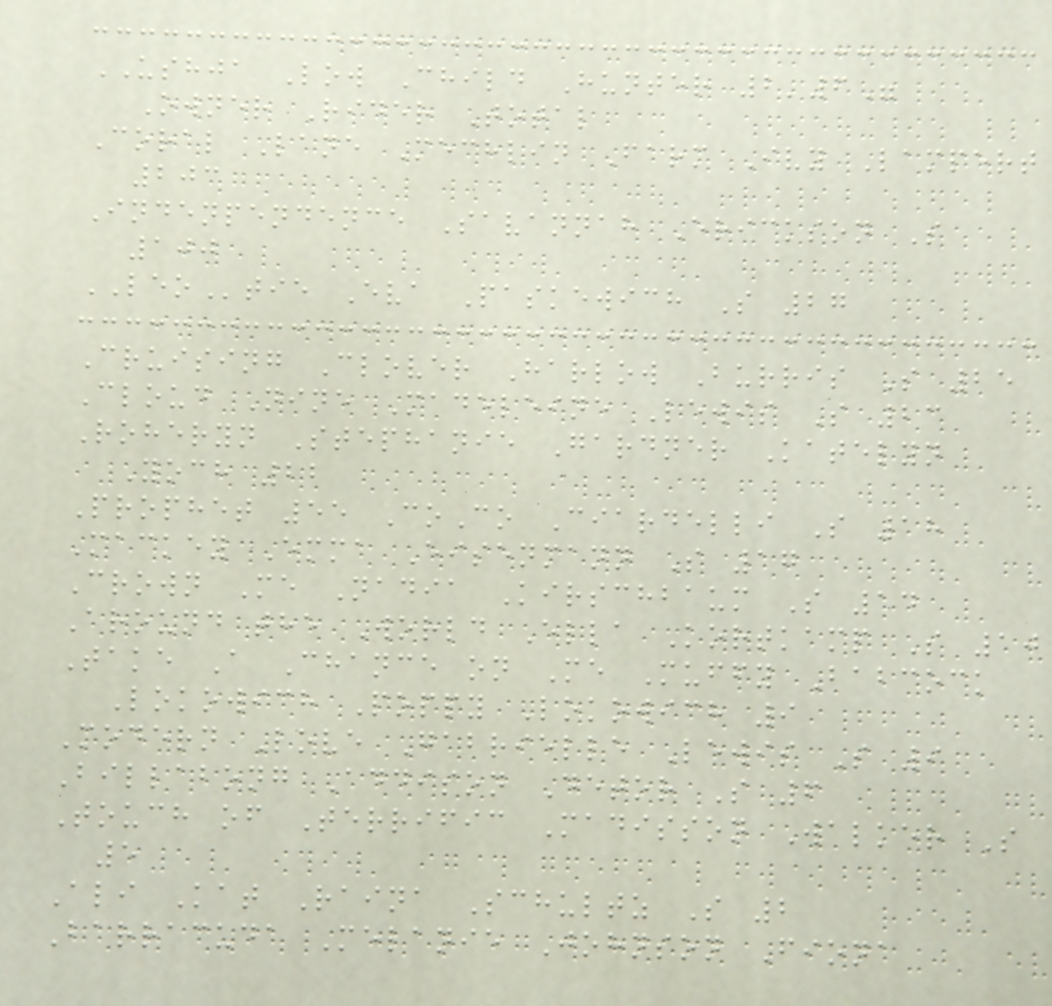USHJA Low Child Hunter 2'6"
Owner Rider Total
Coral Lane Mechlin Farm Ivy Lampert
203
Indenpendence Savannah Erickson S
100
LEOtie Eva Paskewich S 27
Cruising Clover Harlow Burris S 25
Cloud Nine Madeleine Lewis S 23
Roheryn Stephanie Gardner Katelyn
Yoch 22
Prophet 55 CoCo Ciardelli S 18
Mackey Emma Eisenmann S 17
Crown Me Nadia Kirschbaum S 14
Around the World Ella Kortkamp S 10
Take A Chance on Me Muffy Babcock
Lokowich Poppy Lokowich 9
Modern Love Gabrielle Lewis S 9
Billabong Addison Detor S 6
Touch of Terrific Madisson Walker S
5
Ali Kat Raina Schultz S 2
Barracuda Melanie Johnson Fiona
